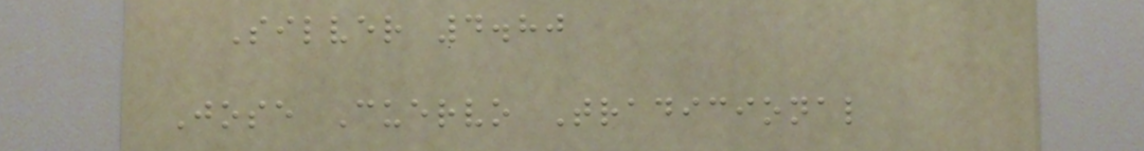Silver 4.80
Jose Cuervo Tradicional
